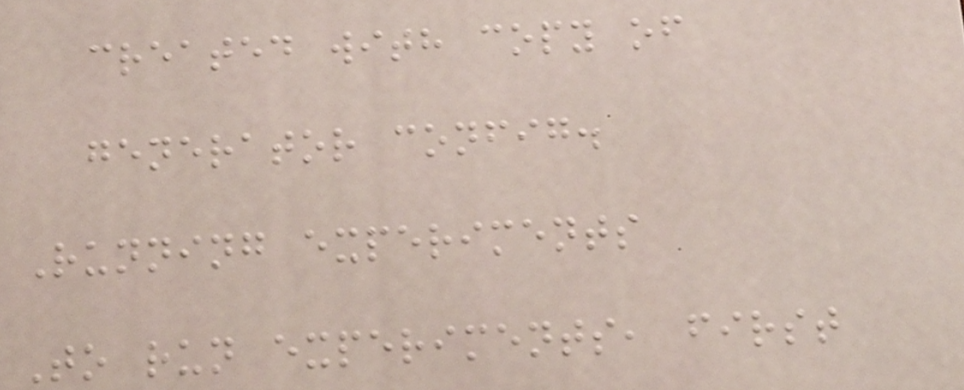created with copy of
generator config.
Running experiments
To run experiments, first
